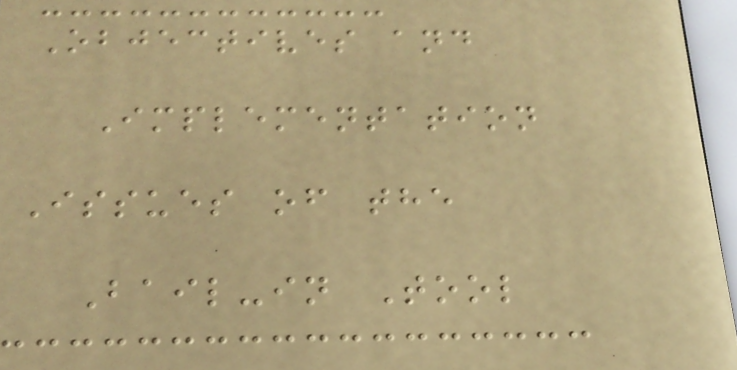Objectives and
Implementation
Issues of the
Bail-in Tool
